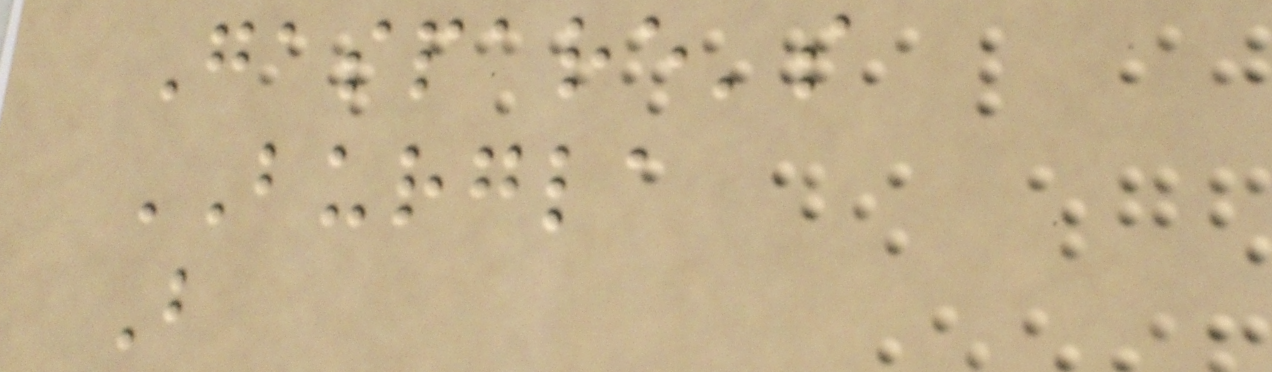Gaspare's
BURGLA
B
